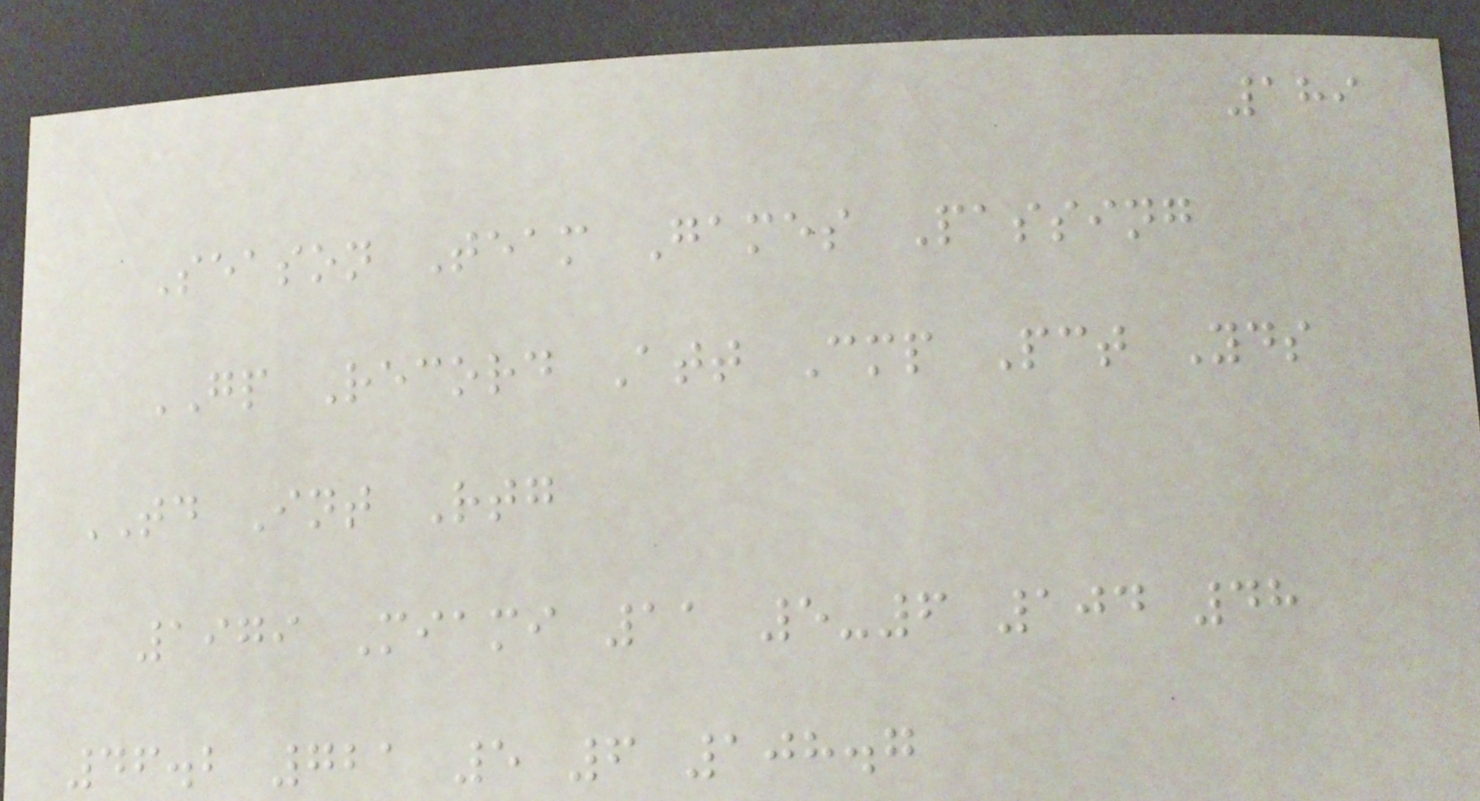189
Season Team Games Passing
GP Record Att Cmp Pct Yds
TD Int Rtg
1979 Miami 11 5-6 104 48
46.2 721 5 6 108.7
